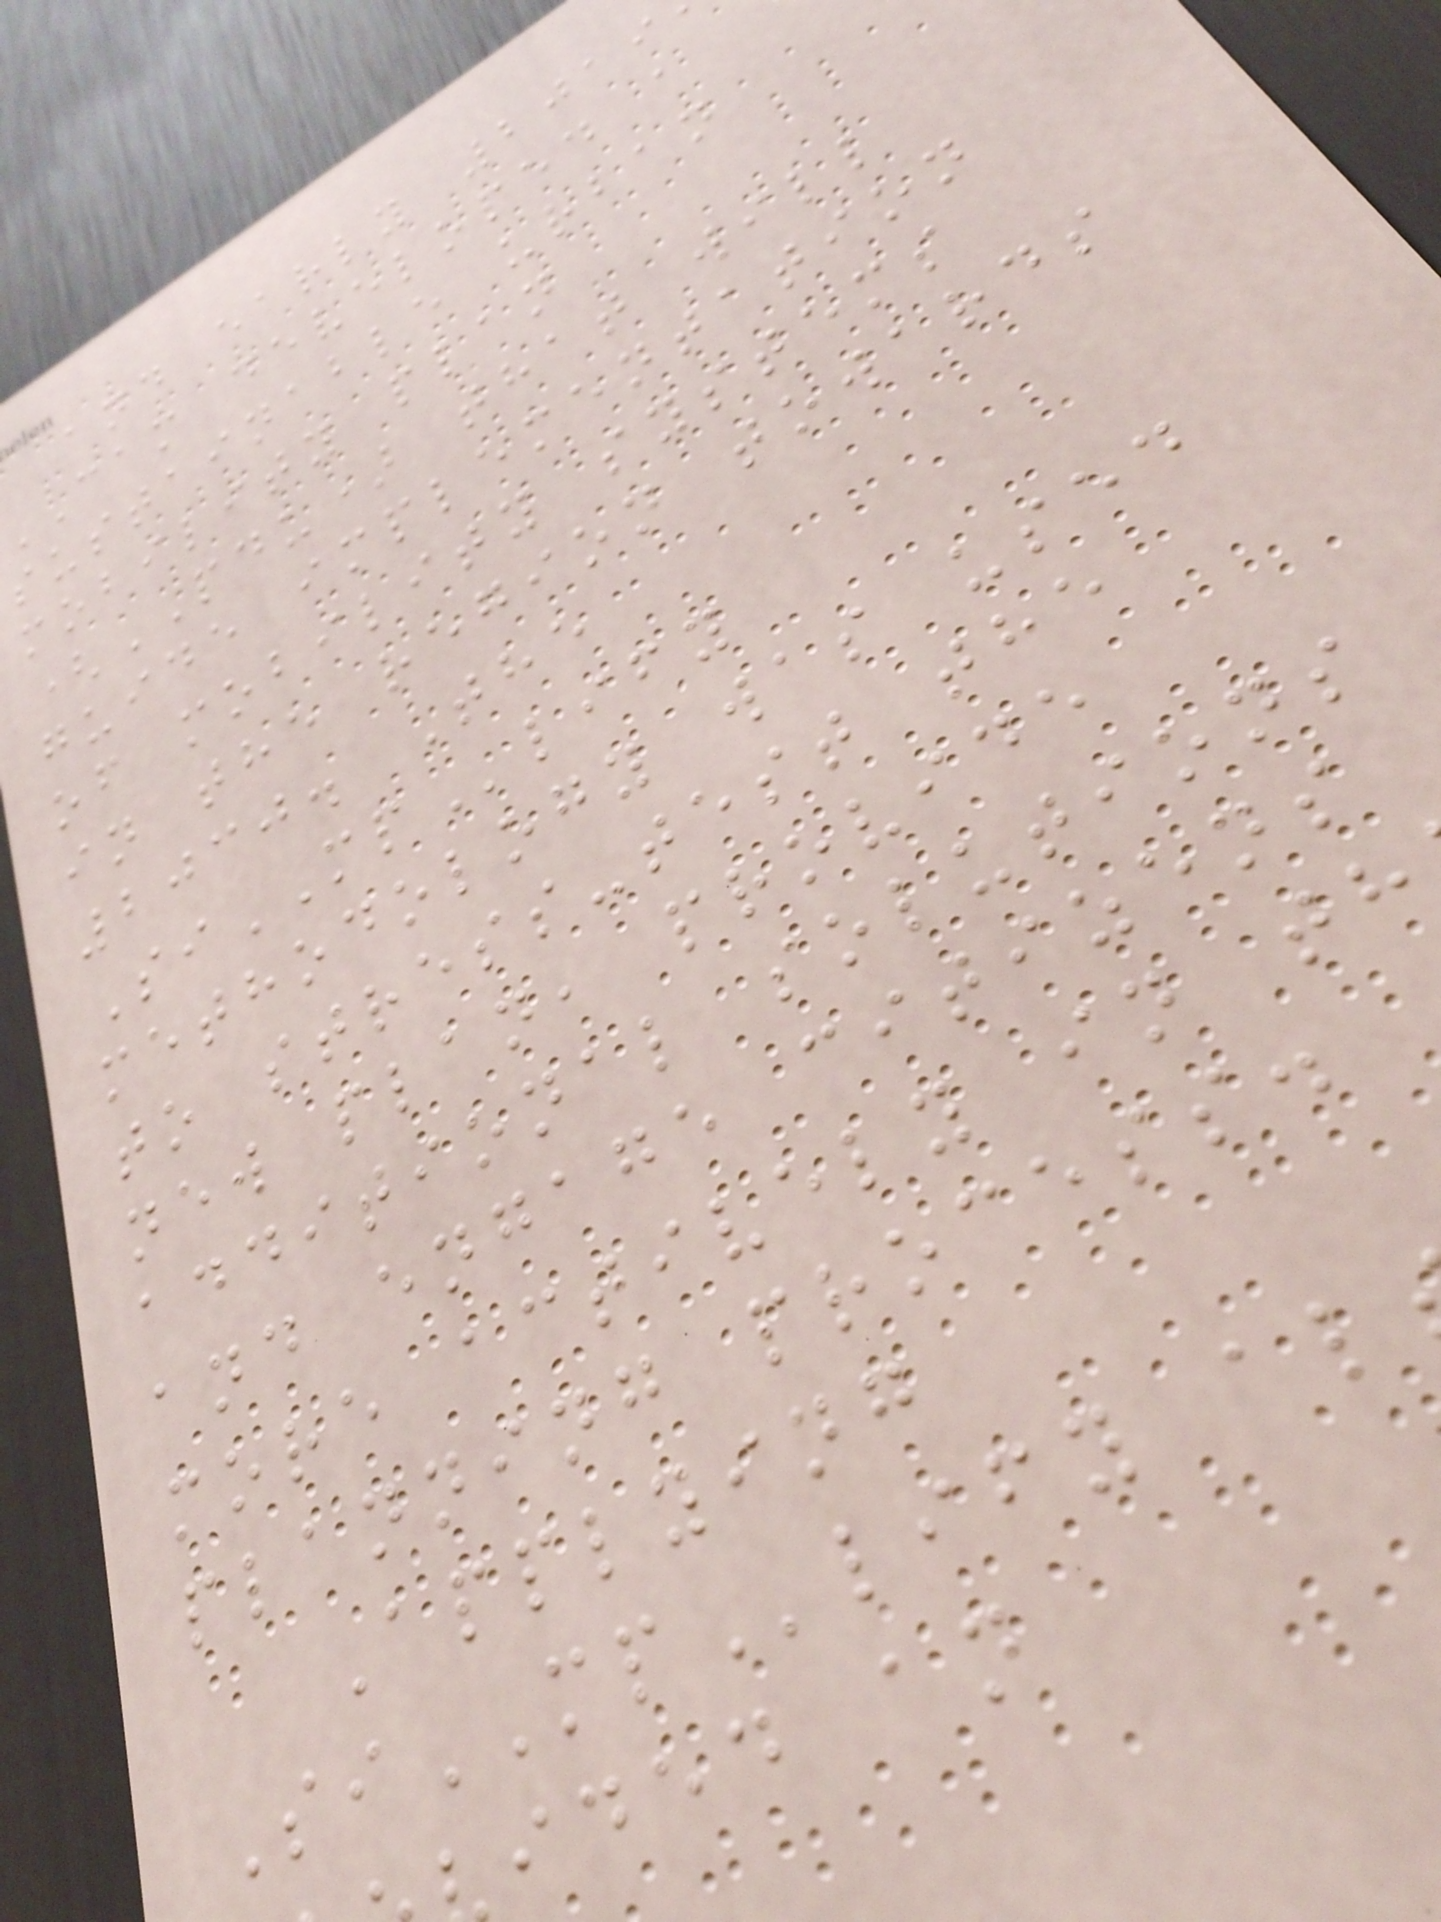and early 2019
cam developed a
sustainable urban
mobility plan
(PDU) that will
guide implementation
of mobility systems
in the region towards
2030. The
SiMPlify
methodology was used
to stress-test the
new plan, provide
additional solutions
and engage citizens
more actively in th
planning process.
Applying
SiMPlify al
ided an
